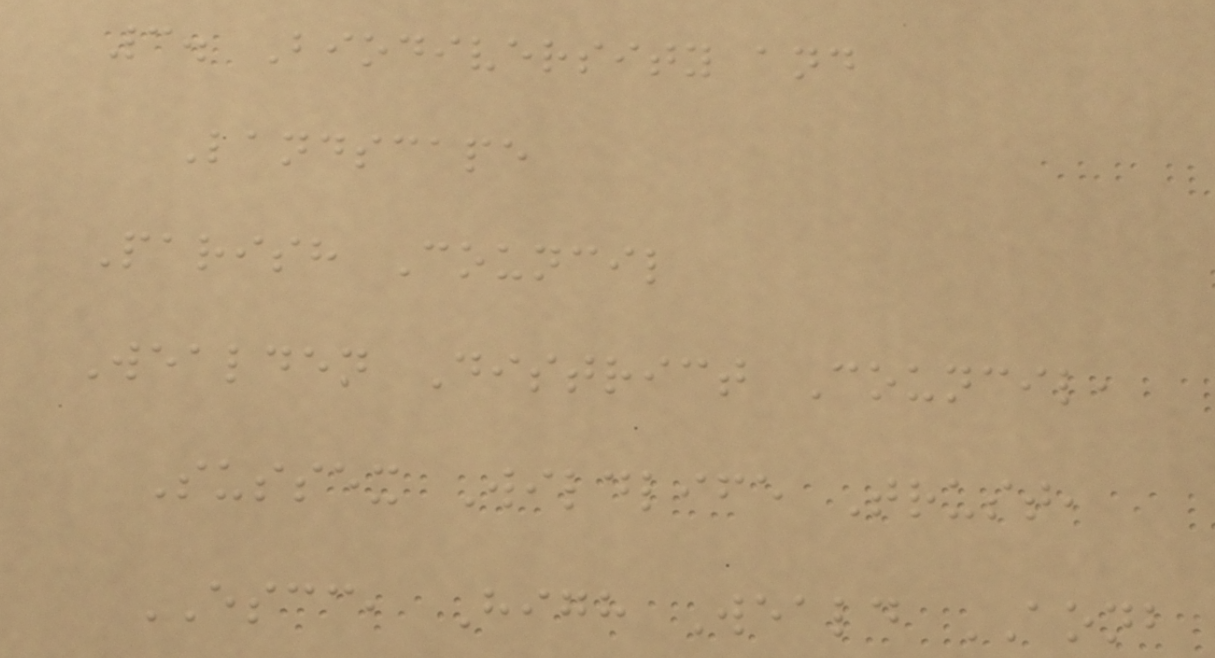3. Biodiversity and
Landscape
Parish Council
Wealden District Council,
Sussex Wildlife Trust,
ESCC, High Weald AONB
